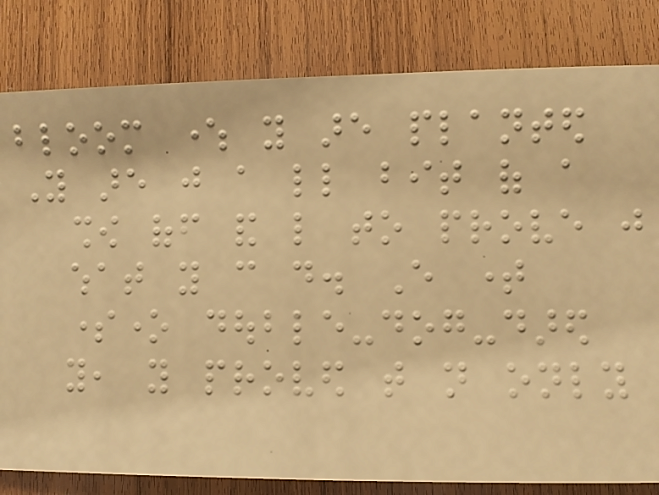bloom where you are planted
You are just a little bit of a
show off and like to prove just
what you can do. Every time
someone double-dog-dared
you, you proved that not only
